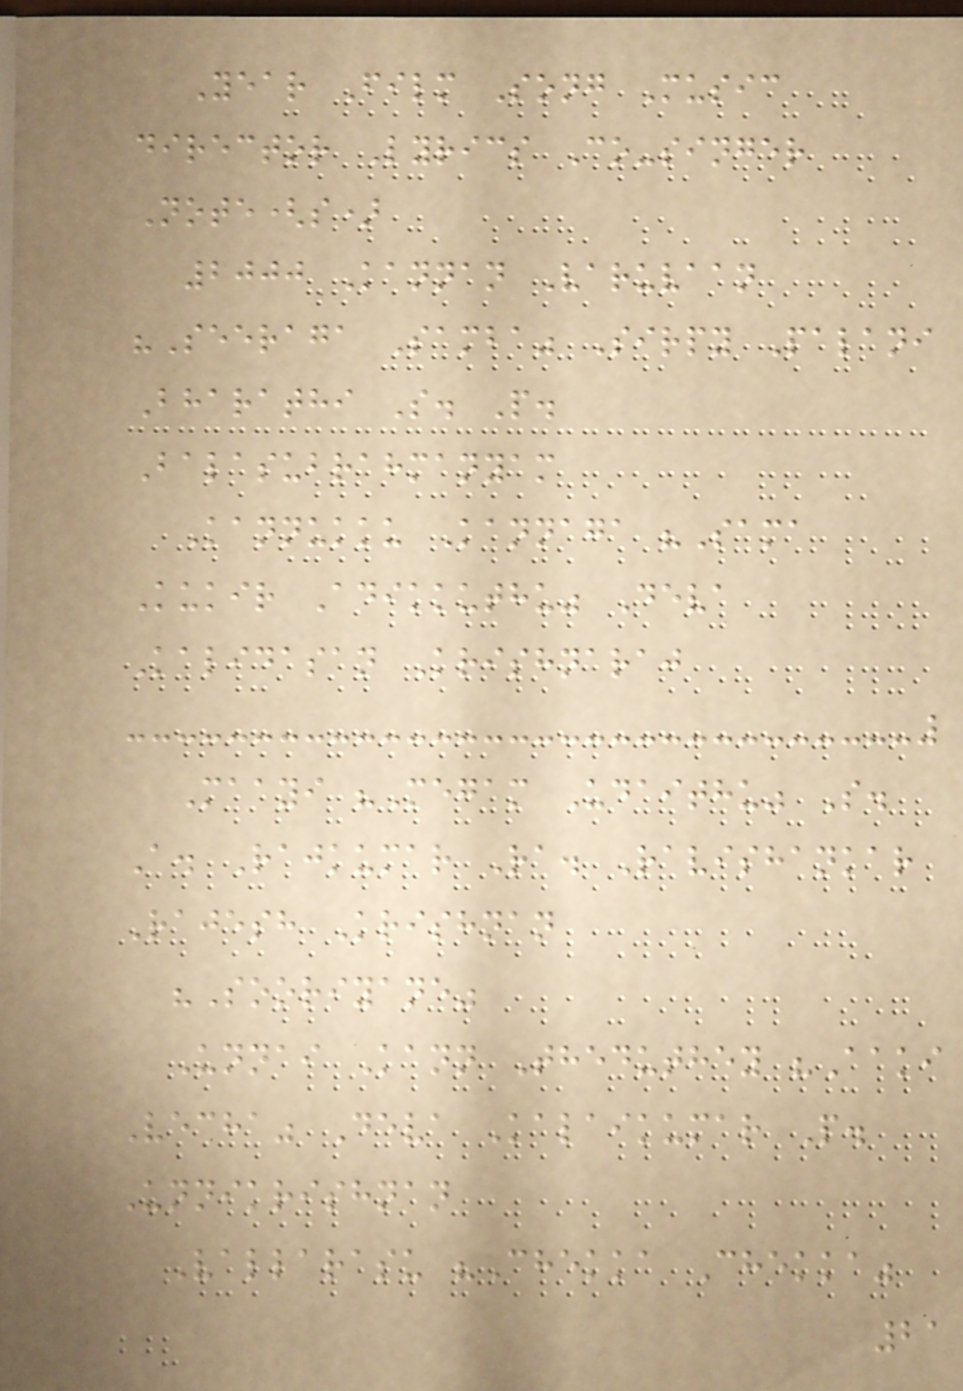Year Film Song Music
director Lyrics Co-singer
Note(s)
2000 Kannan Varuvaan
"Seeraga Samba" Sirpy Palani
Bharathi S. P.
Balasubrahmanyam
Kannukku Kannaga "Sama
Kukir Adikkuthu" Deva
Kalidasan Krishnaraj
Maayi "Megam Udaithu" S.
A. Rajkumar Ra. Ravishankar
Rajesh Krishnan
"Sooriyane"
Unnai Kann Theduthey "Aaki
Vecha" Deva Kalaikumar P.
Unnikrishnan
Vallarasu "Chekka Chekka"
21
